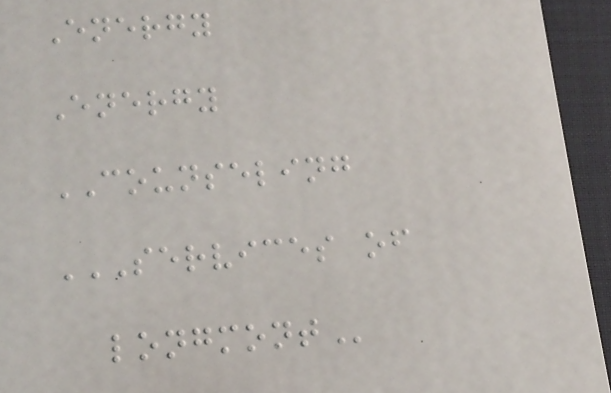Energy
Energy
COUNSELING
SERVICES OF
LONGMONT
